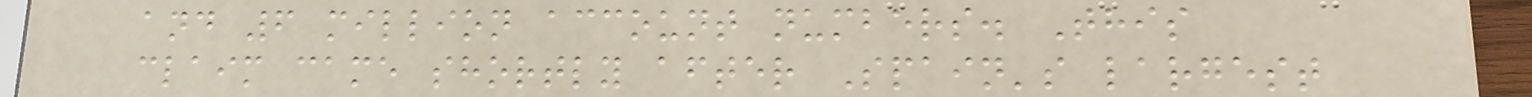and 6 million account numbers. This
claim came shortly after Spain's largest
